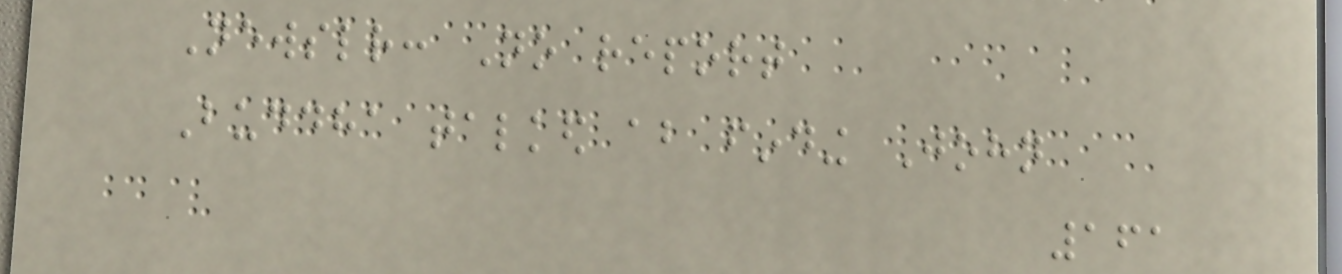Newsletter: No report
Buddha talked about finding John
161
